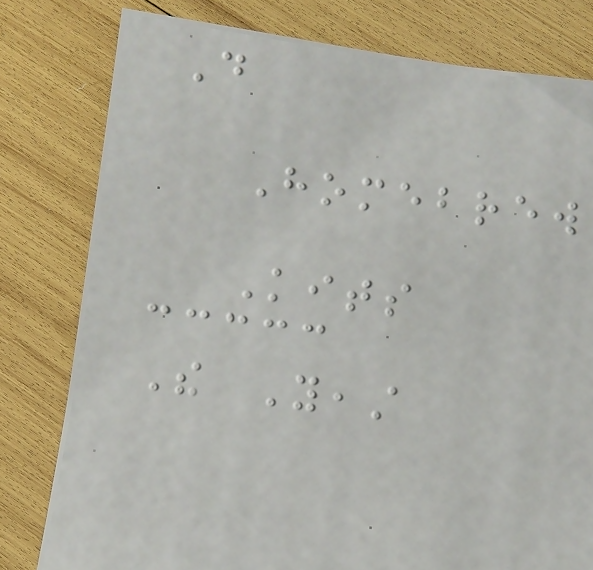Do
Homebrew
Kits
The Yeast
